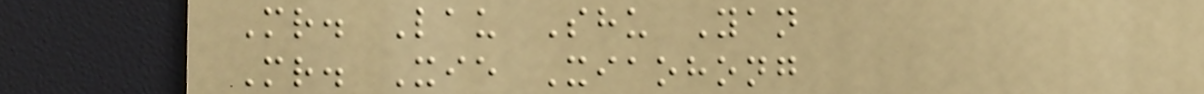Mr. Lau Shu Yan
Mr. Xie Xiaohong
